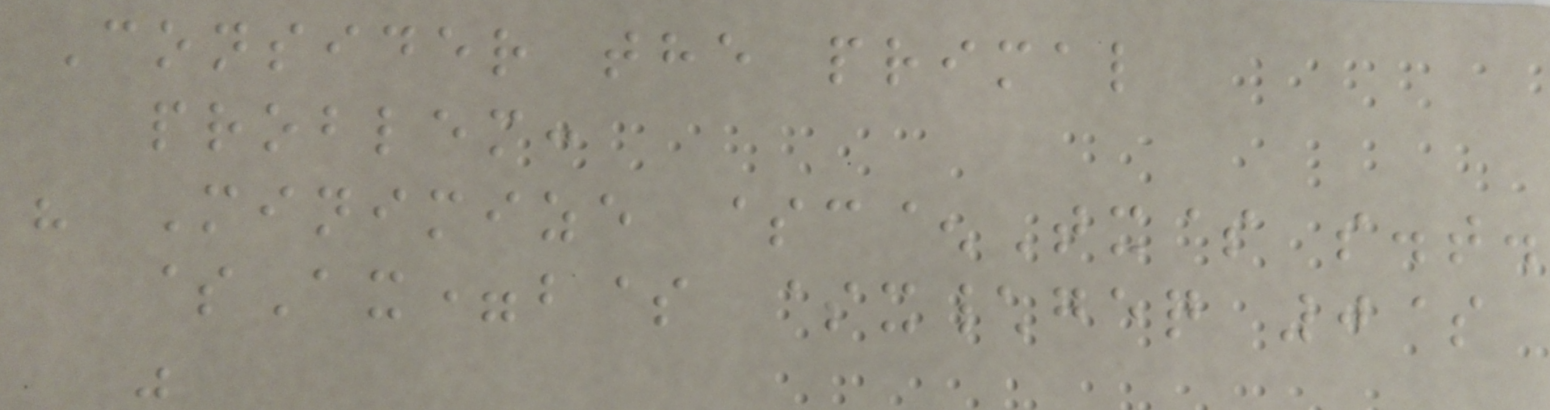Consider the primal
problem:
" Minimize $c^Tx$ s.t.
$Ax=b$ $x\geq 0$
"
